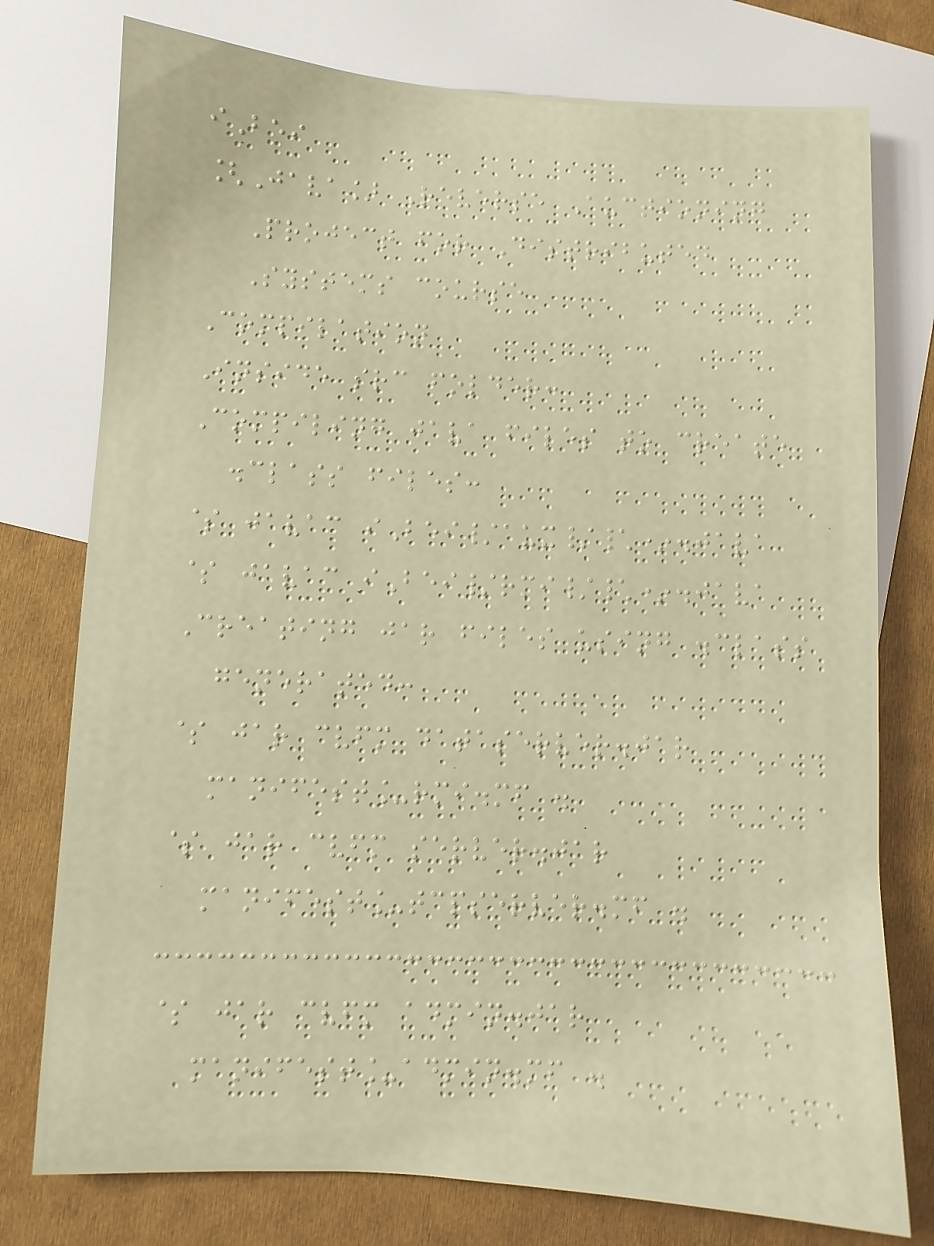iBei
[Java] Reverse Auctioning
Project for Distributed
Systems course
Compilation
Inside src folder:
Compiling java files to create
.class files:
$ javac iBei/aux/\*.java
$ javac iBei/rmi/\*.java
Creating jar files using .class
generated:
$ jar cvfm dataserver.jar
manifest_rmi.mf .
$ jar cvfm server.jar
manifest_tcpserver.mf .
$ jar cvfm admin.jar
manifest_admin.mf .
